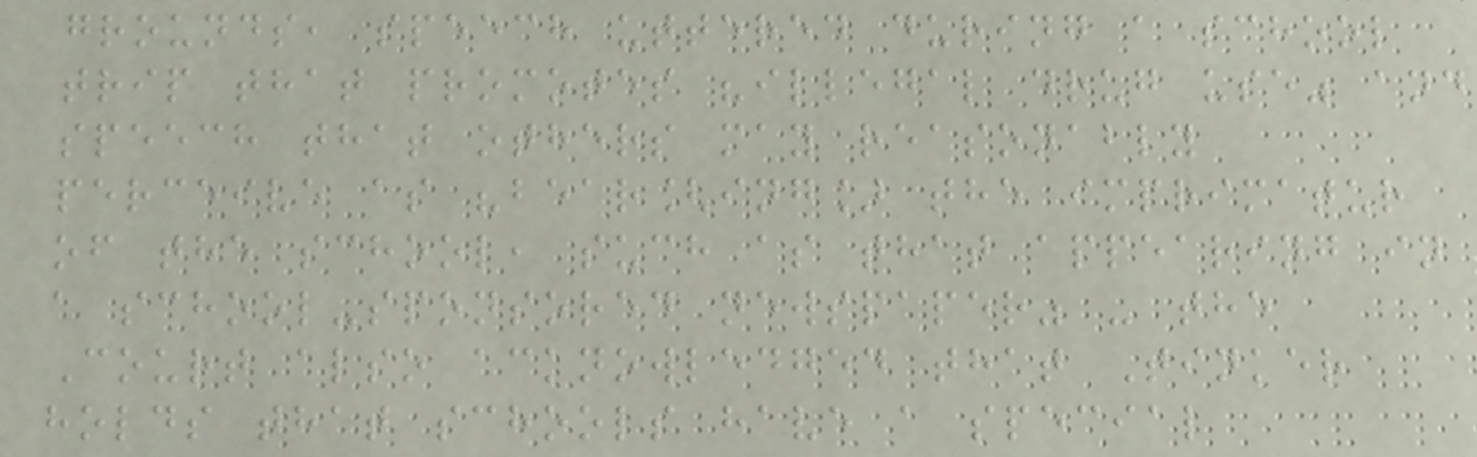grounds, speech uttered during a school
trip that promotes "illegal drug use" and
speech that others may reasonably
perceive as "bear[ing] the imprimatur
of the school, such as that appearing in
a school-sponsored newspaper" - the
Court also acknowledged that Tinker
holds that schools have a special
